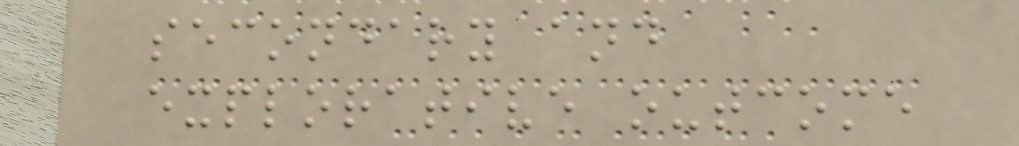secondary and
explorative outcome
